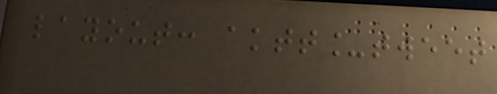layout: aktt_tweet
